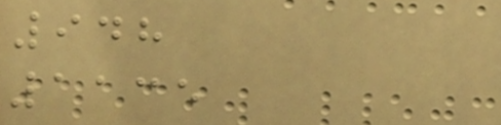948
1135
